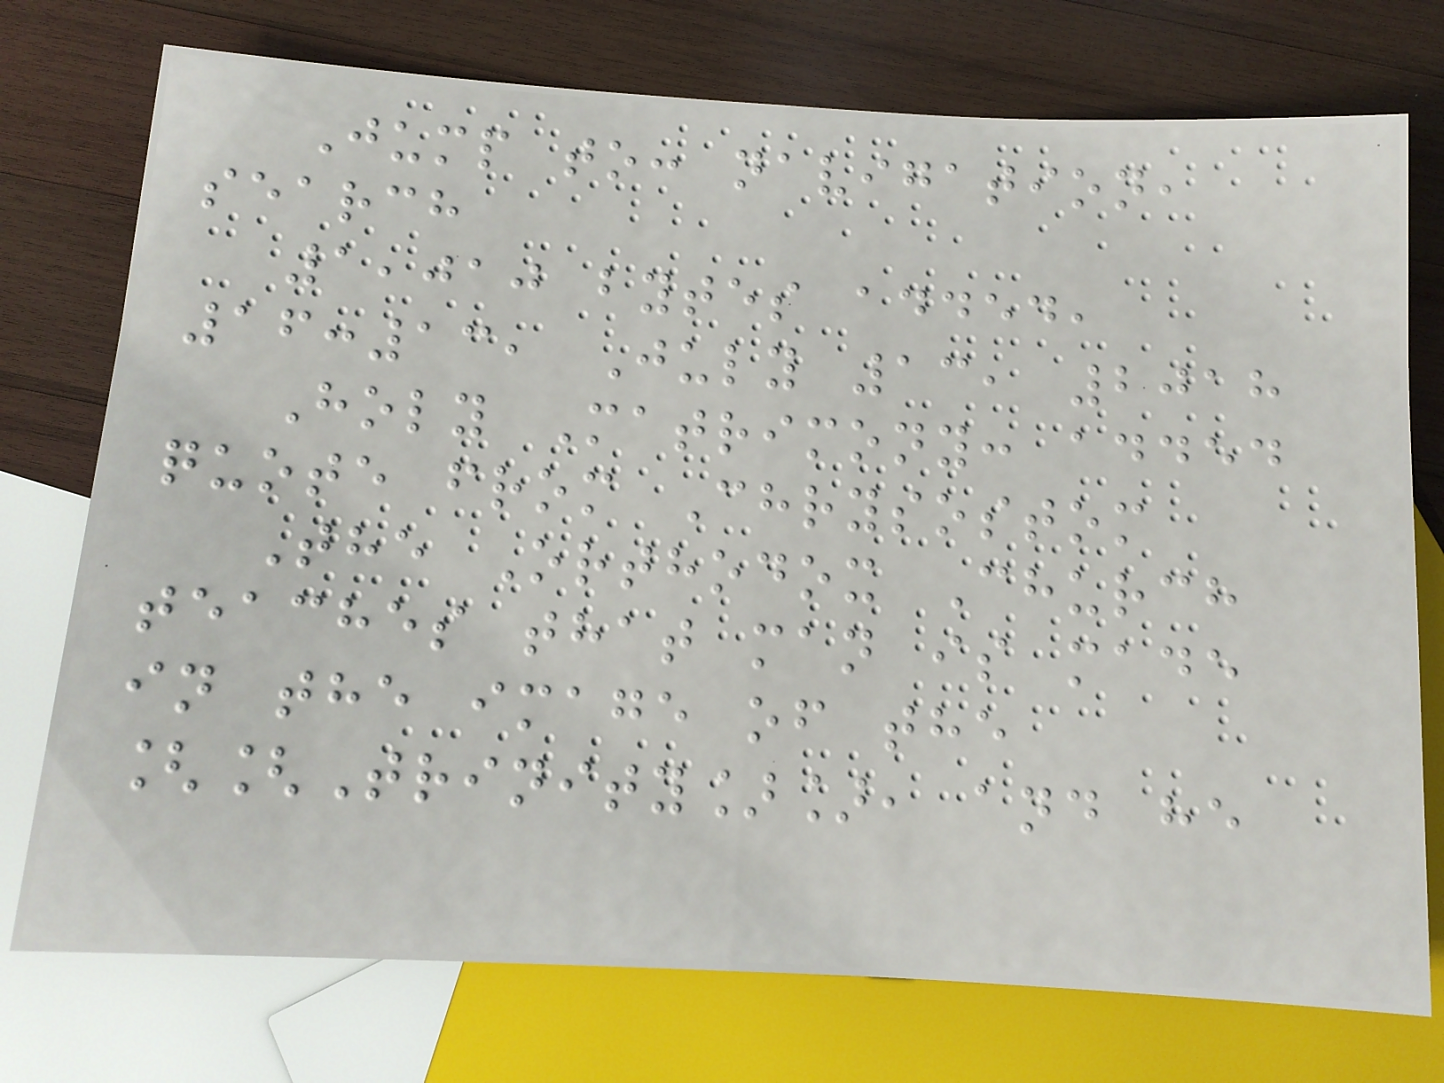Jump to: navigation,
search
1,010 bytes added,
16:13, July 13, 2018
Holy Matrimony: added
quote from Chrysostom
The Orthodox Church
teaches that man is made
in the image of the
[[Trinity]], and he
